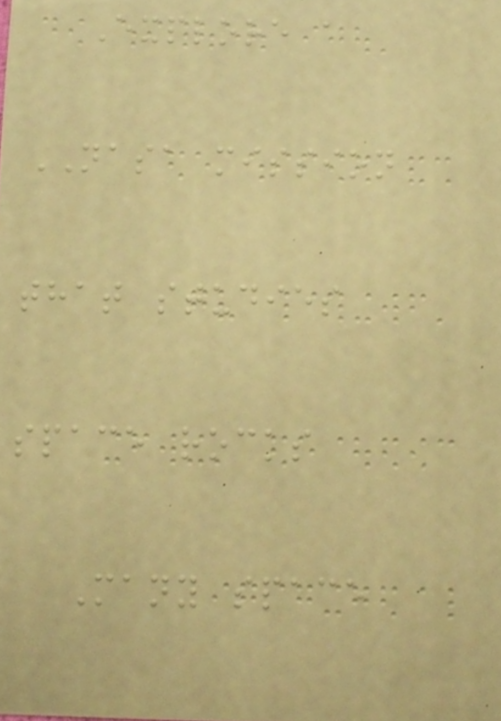Explore a
NASA mission
that studies
space rocks
Many space
